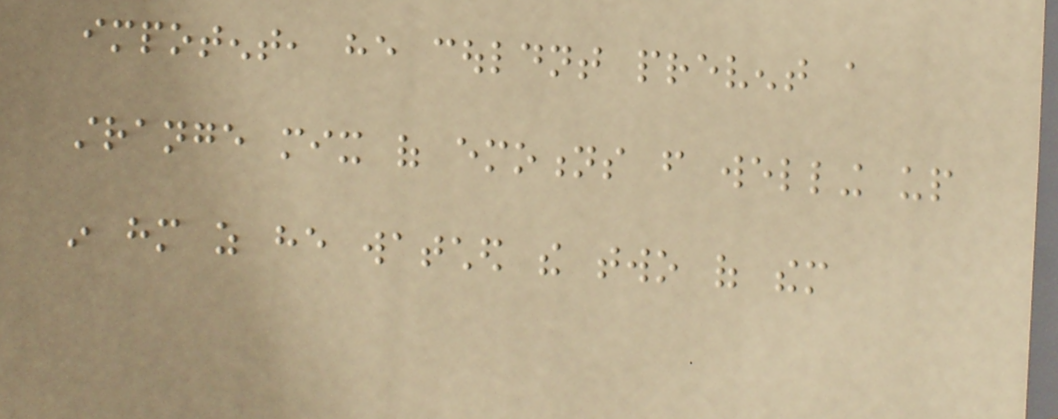impotent, he couldnt prevent a
strange mix of emotions from welling up
in him as he watched the two of them
